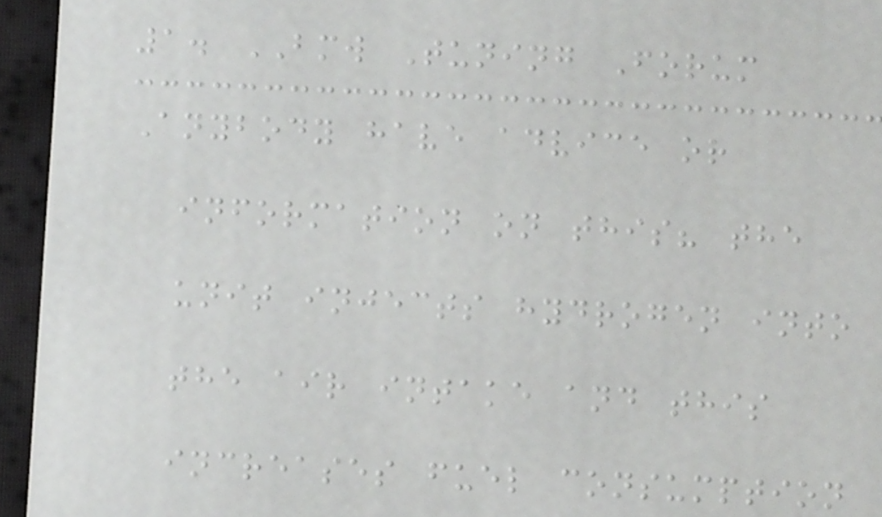1. BMW Tuning Forum
Anybody have advice or
information on this? the
unit injects hydrogen into
the air intake and this
increases fuel consumption
